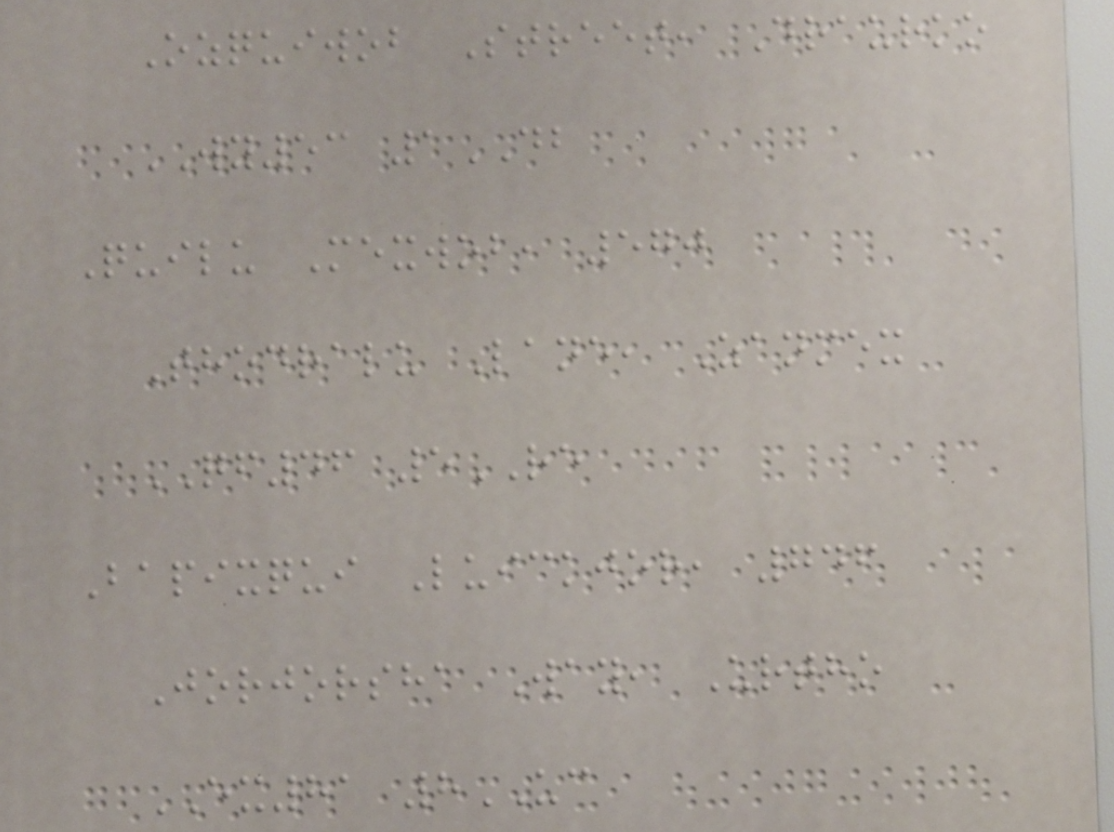Ozquiwob Street, Draurko
WY53 1DB
Quilu Mexwob, 570
Thodralu Lane, Zanmex
QF46 5RE
Bapixqui Luickjor, 746
Jorjorsha Way, Urtho
EX81 8UC
